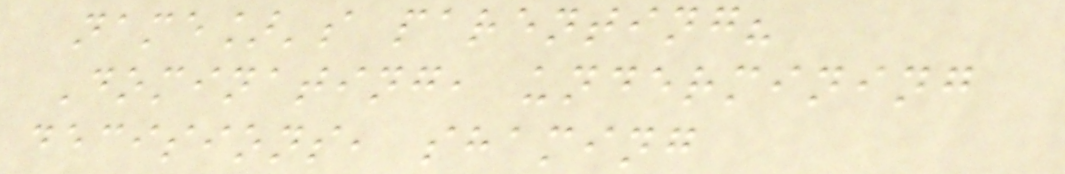name]'s parenting?
Dominating, undermining
decisions, shaming
